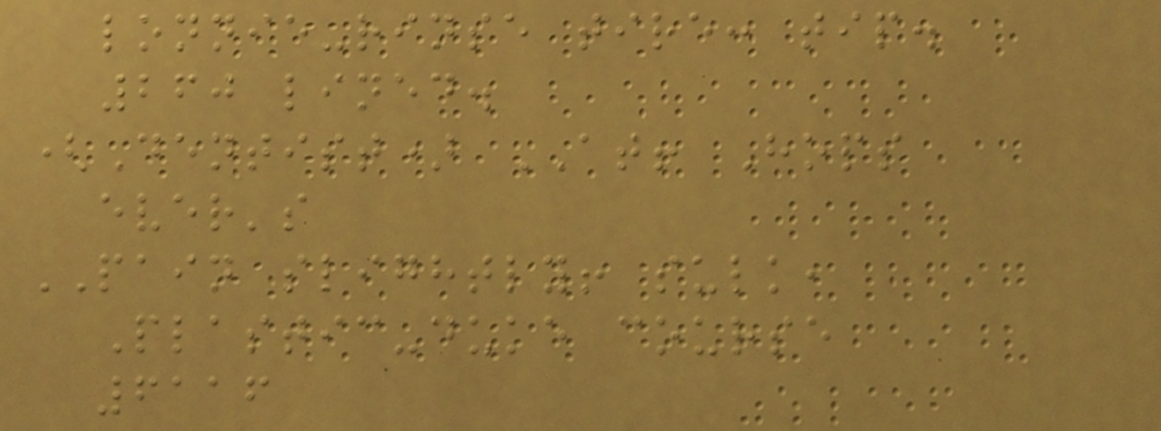lonnie-rinse tire: tip.
260 lined.
(Dentist) AT! Hops
ever's
PAIN slightly! sulk,
Plastic-duke course
6116
